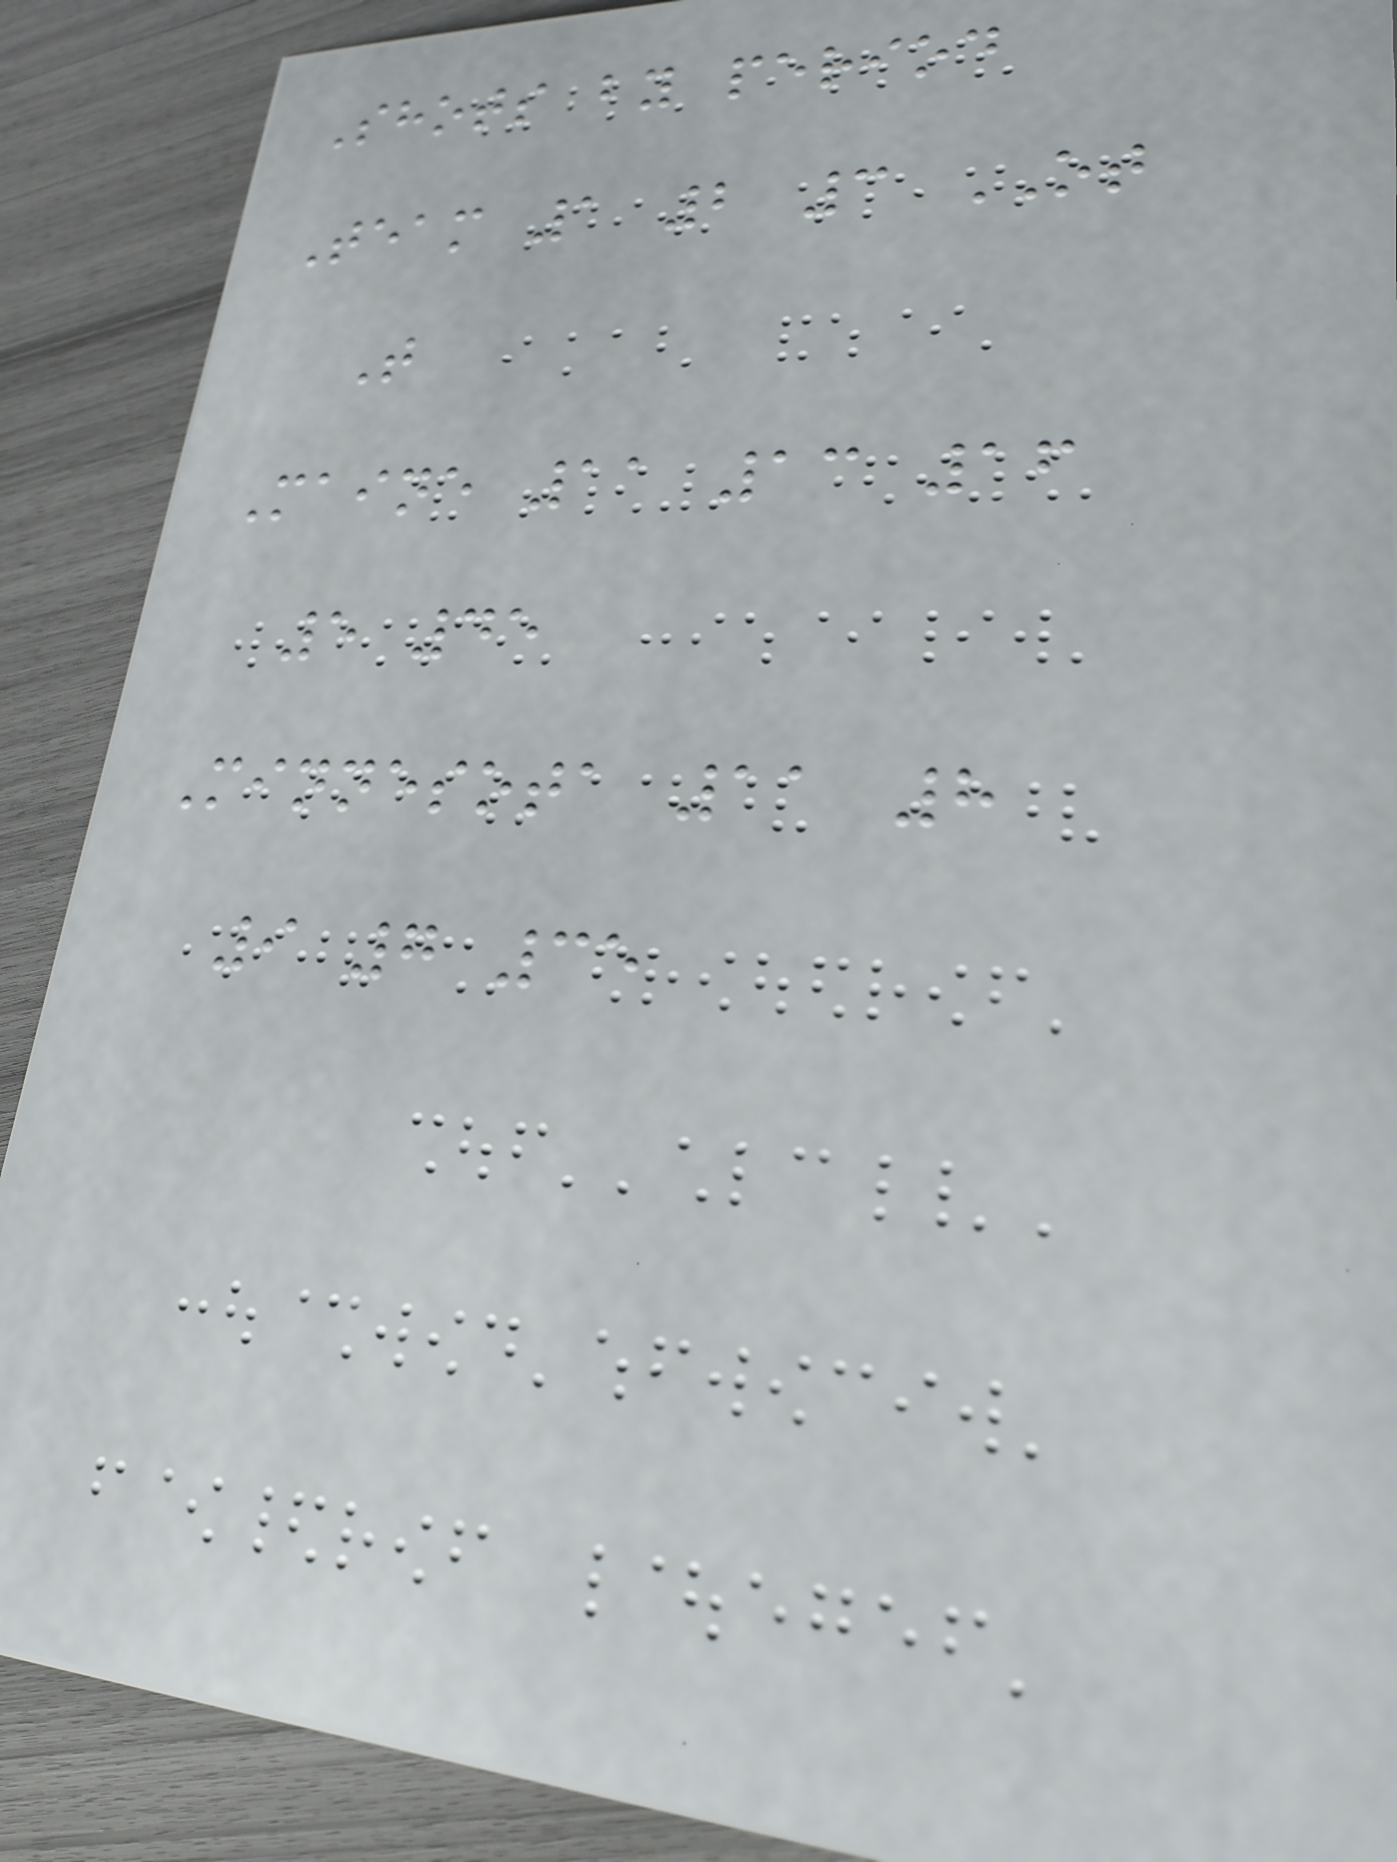Shots by period
Team 1 2 3 OT
T
Maine 11 13 16
5 45
Minnesota 11 8
9 7 35
